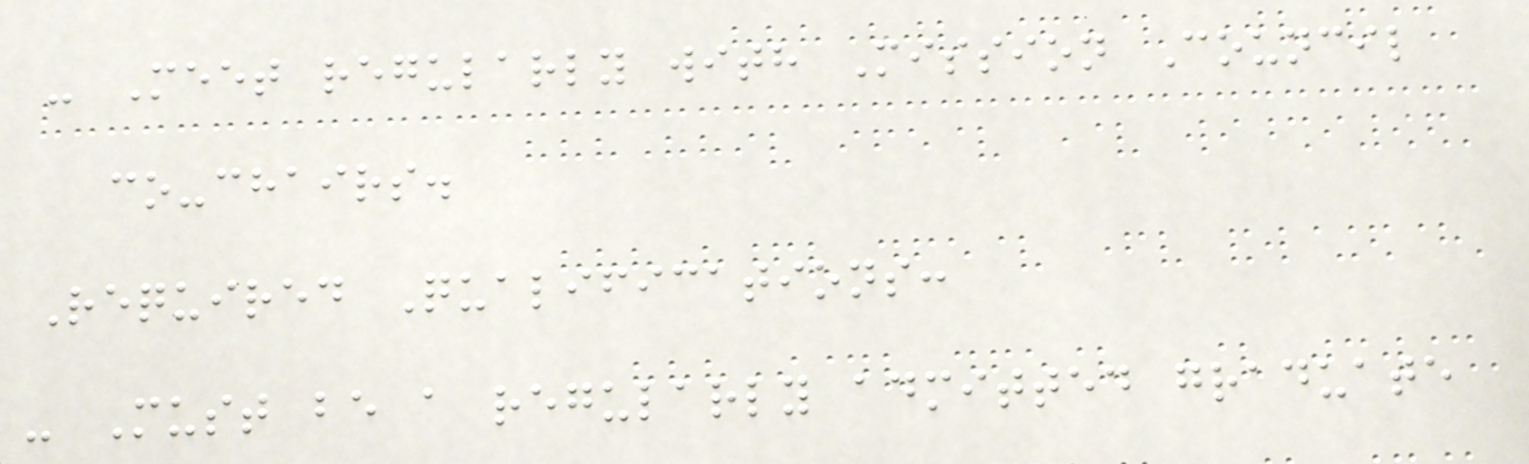- Meet regularly with Mission Council
co-chairs.
Required Qualifications:
- Must be a regularly admitted graduate
